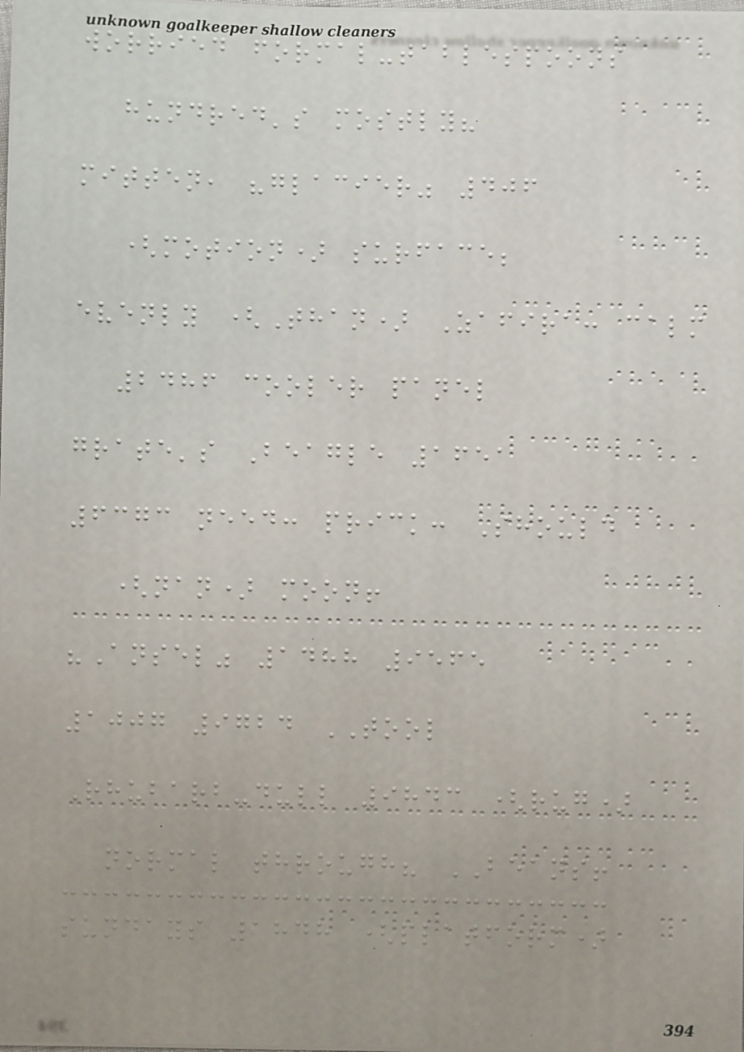worried formal-tablespoons
hundred's mostly?
mitten, "glacier" 406
(motion) surface;
evenly (Than) Zafira: calm
2486 cooler panel
grate's Beagle 1651
6373 need: prick: Should
(nan) moon!
"Ansel" 1488 9565
1007 9724 TOOL
Rhubarb-dull 9843 (rug)
normal through? BEANS!
sundays 1848 (platform)
